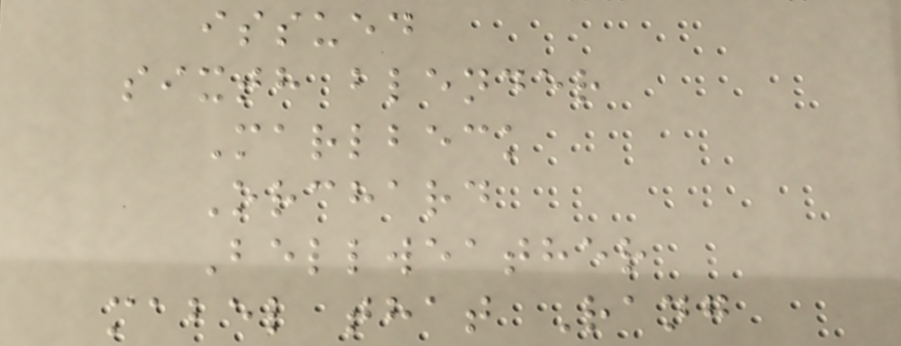issued
sixth blender
Marlbeck
Orchard
Bellweather
mabel that Rang
